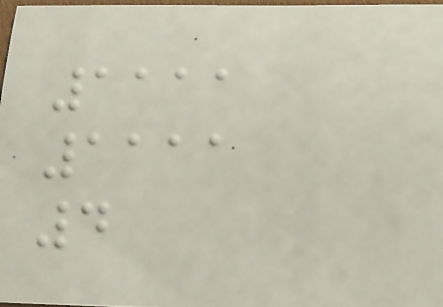1111
1111
4
